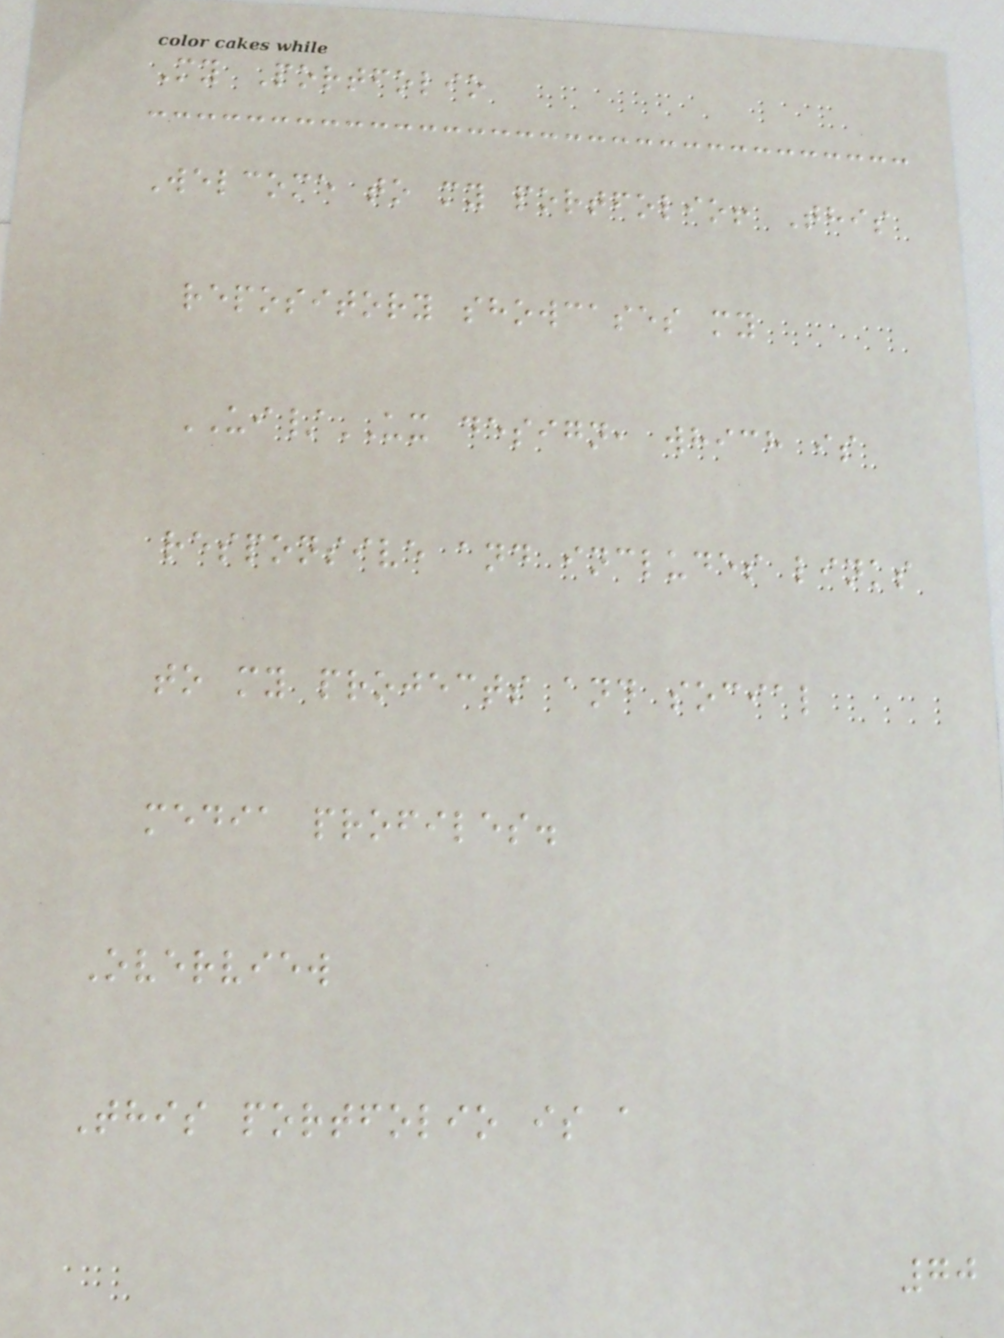My Portfolio
Welcome to my portfolio! This
repository showcases my
UI/UX design, which is
responsive and includes links
to my projects and social
media profiles.
Overview
This portfolio is a
70
